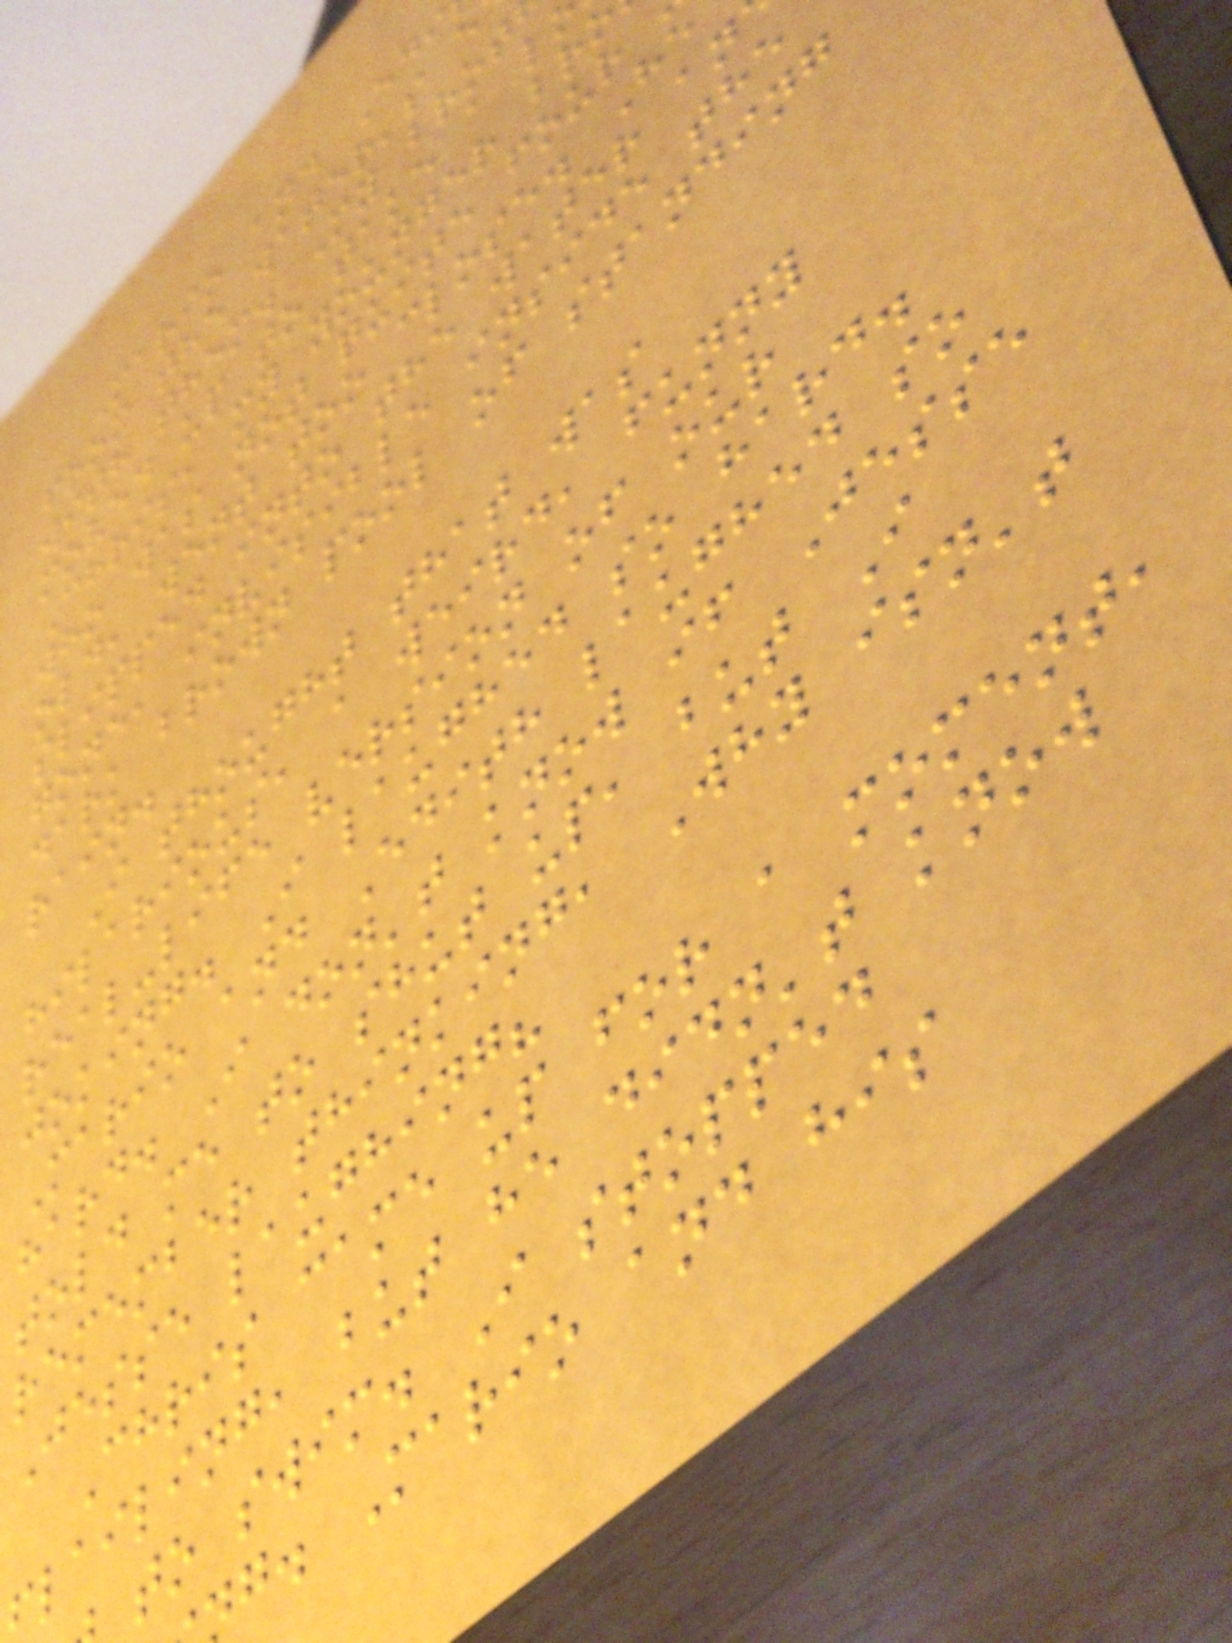Mario and Edi
from the water's e
with them. My brot
moved up to take a l
Chris, my younger br
who was not quite four
old, went too close. He
slipped into the water an
gone, invisible inside the
dark brown pool of standing
rain.
I thought that was
hilarious, a weird, funny
real-life version of our
joking. I laughed so hard.
Mario and Edith laughed so
hard. I don't know if Jesse
told me to shut up, but I
remember thinking, Why isn't
Jesse laughing?
Chris came up for a moment,
lailing, but he didn't know
to swim. I stopped
g. Mario and his
